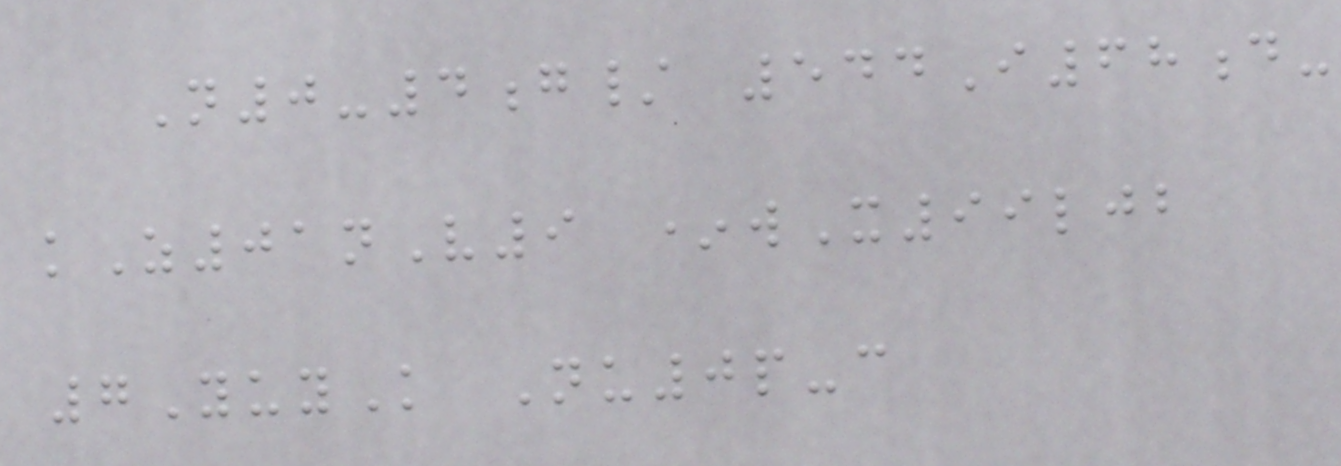N0-4g/ 544I68d-
kZ01nV9 *wX99ljb
7YuyK Nu0p-c
